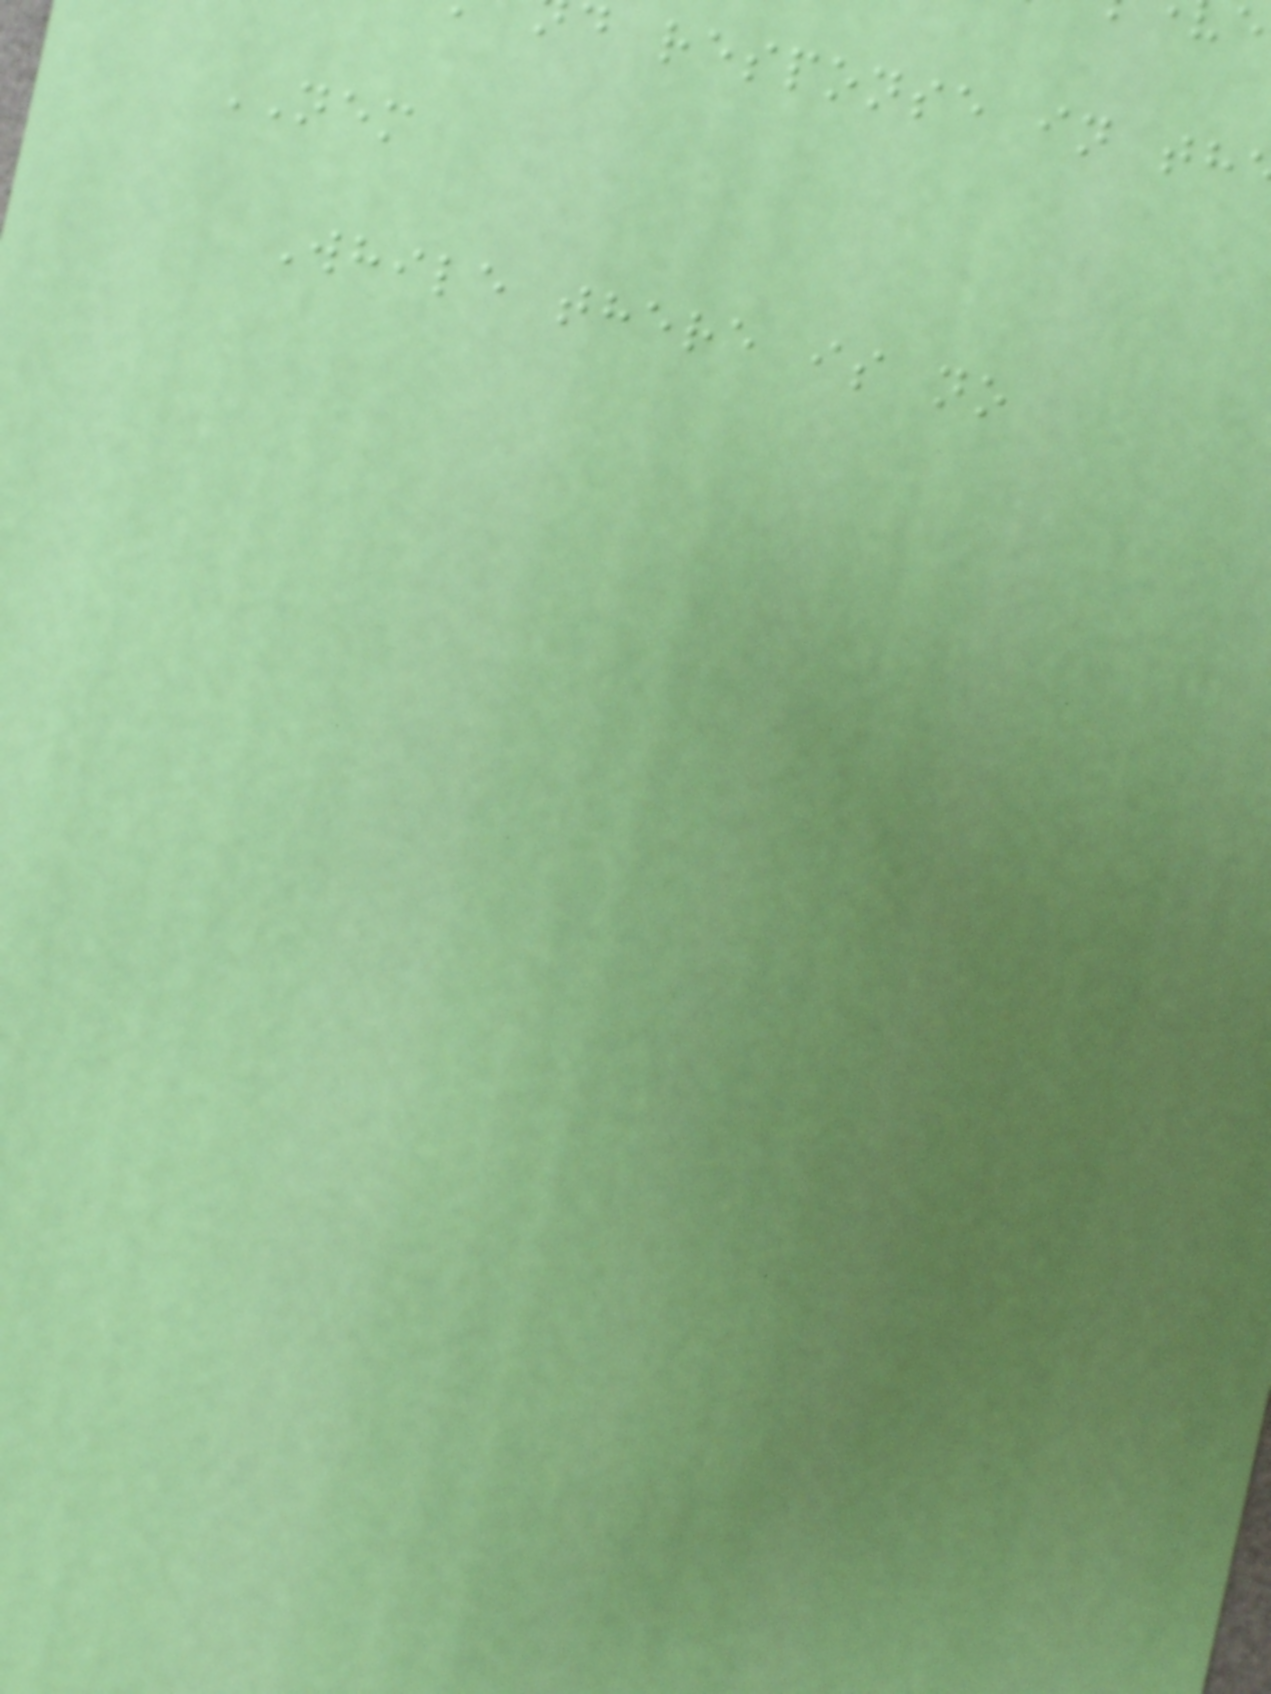d response in th
NEM
While there is no
